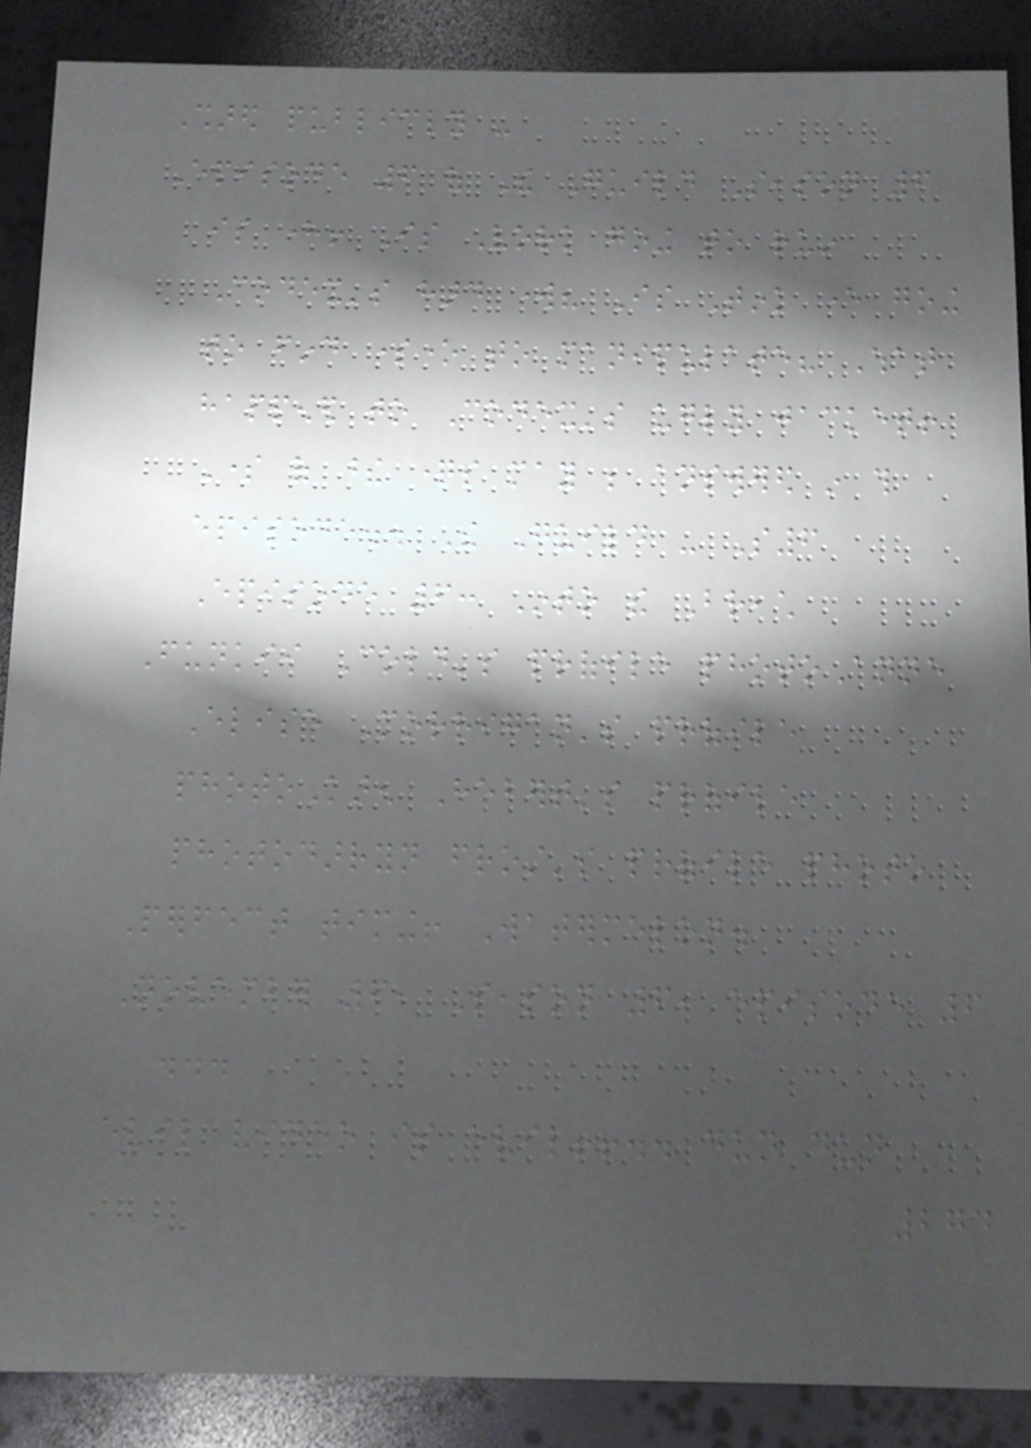Shared publicly -
Episode 6 of The Guild Season 6
is here! Is Vork going to ruin
Codex's hard work? Is Tink ever going
to find someone to manipulate? What
happened to Codex's ugly jacket!
Some of these questions may be answered in this
episode.. The Guild - S6
Episode 6: Into the Breach
Funkii Cold's profile photoAnne
Elise Morrigan's profile
photoKaren Hebert's profile
photodarryn frost's profile photo
Perfect timing! Watermelon.
November 6, Season 6, episode 6
...
evil video is evil!!.. dun dun
274
